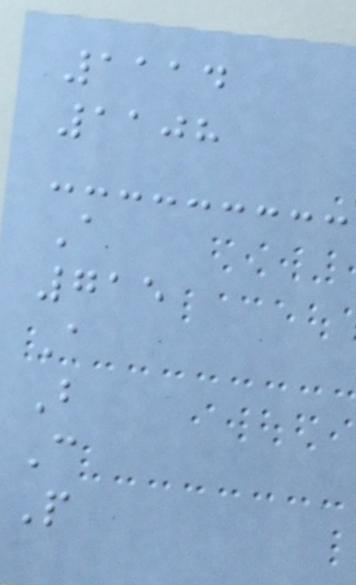1114
1108
A
715
A
B
C
P
